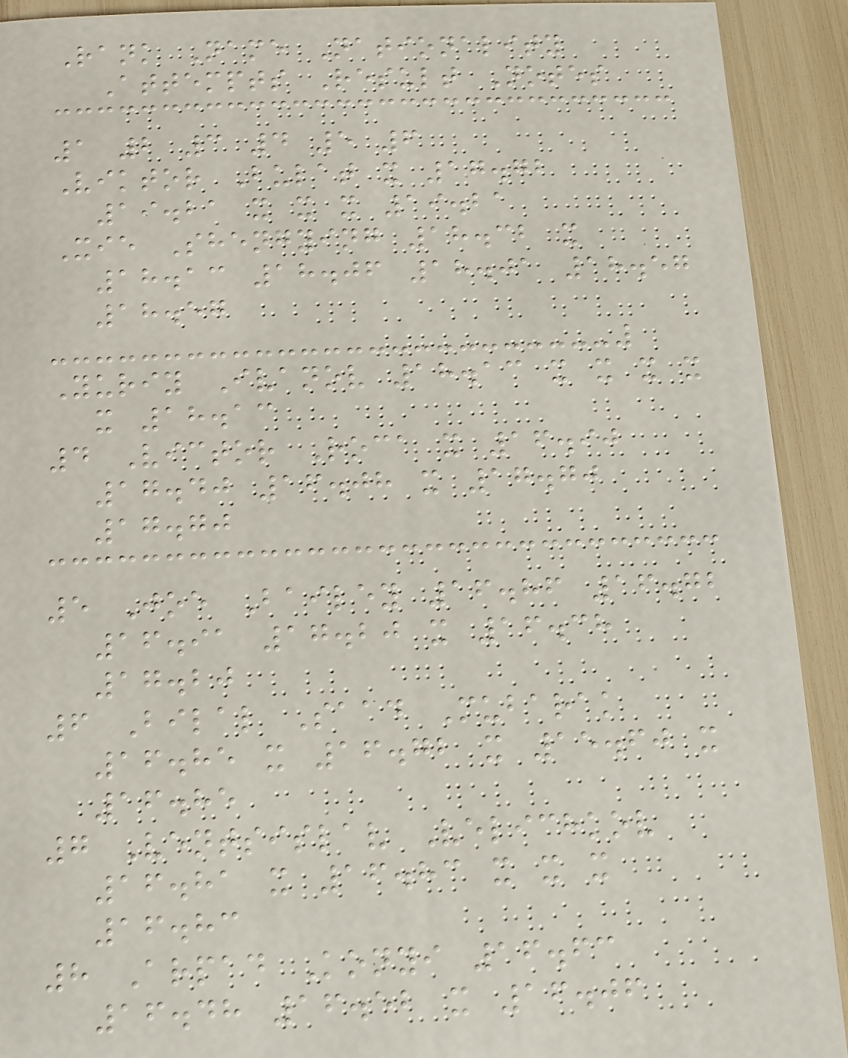Rank Name Nationality
Attempts Result Notes
1 2 3 4 5 6
Viktor Bulat x 17.72
19.21 x x x 19.21
Xie Shengying 18.32 x
18.13 18.06 18.01 18.57
18.57
Yuriy Ivanov 18.13 x x x x
x 18.13
4 Victor Roca x 16.90
17.40 16.08 x 17.70
17.70
5 Joe Bailey 16.86 16.72
16.91 17.20 x 16.38
17.20
6 Bilal Saad Mubarak
16.85 x 16.72 x 15.60 x
16.85
7 Ventsislav Velichkov
16.81 x 16.83 x x x
16.83
8 Arpad Konyi 16.63
16.48 16.52 x 16.06
